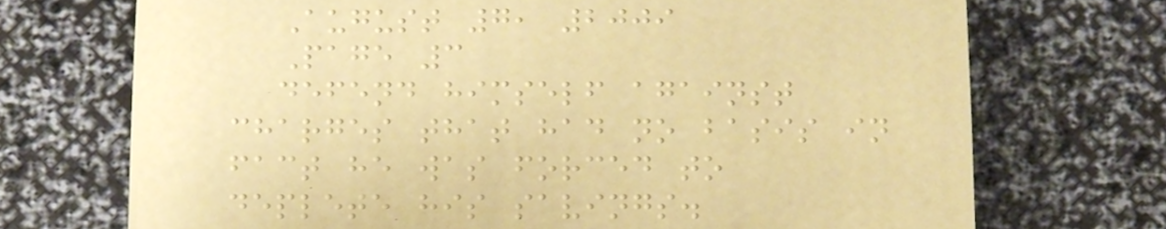August 7, 2009
Page 3
defend himself against
charges that had no basis in
fact he was forced to
deplete his savings.
